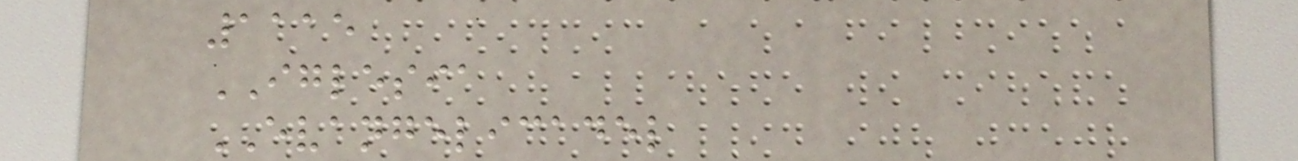1115
IGLESIA
EVANGELICADEL
